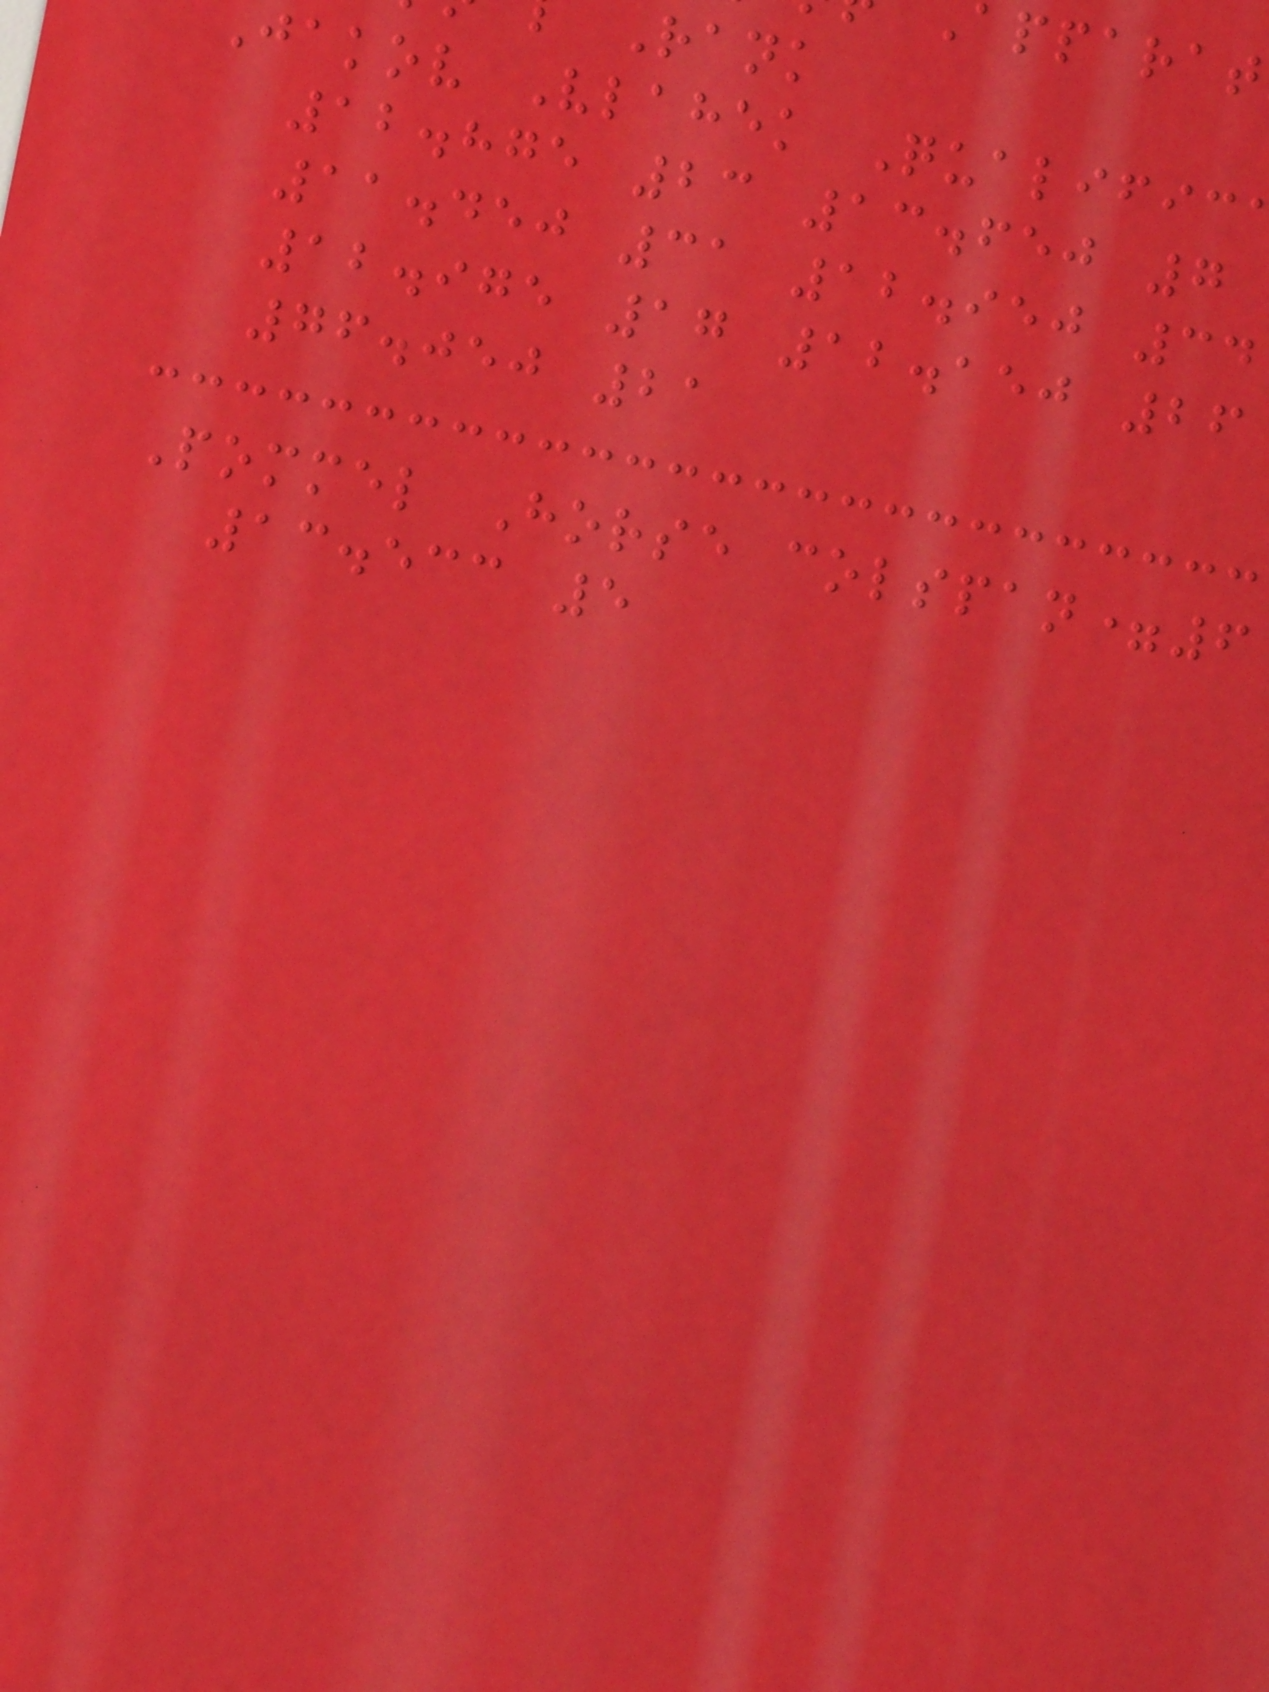Rank
jakov Vlahek Qualific
12.875 23 13.650 7
11.450 31 12.950 34
12.975 17 12.150 26
76.050 21
Pommel Horse colspan=6
13.533 5
